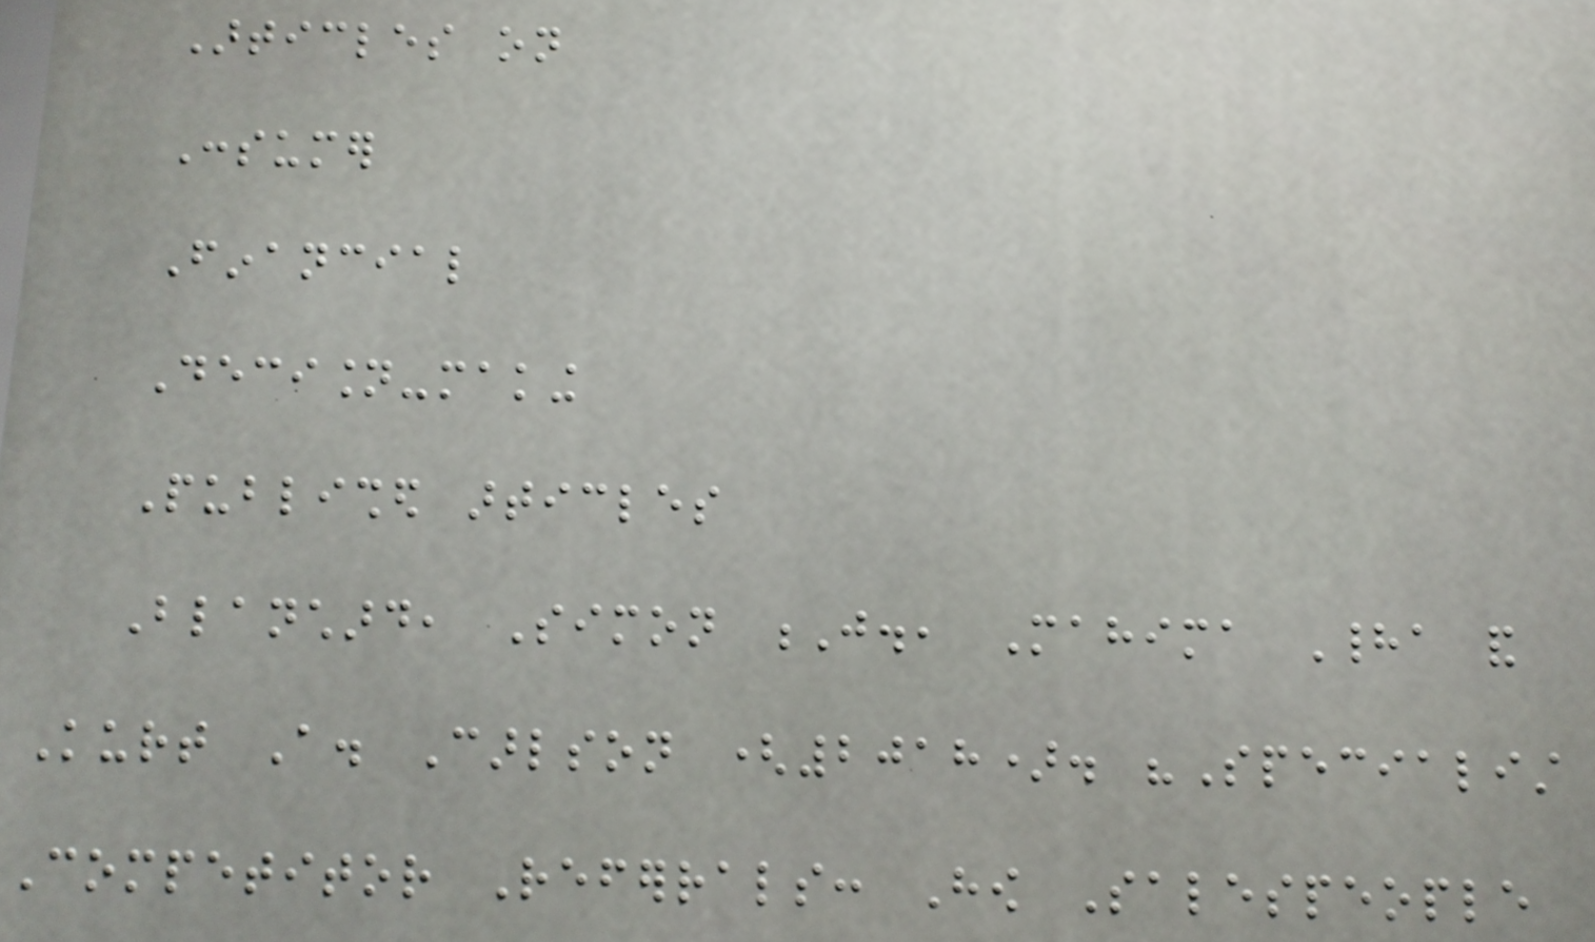Articles on
Consumer
Financial
Decision-making
Published articles
Blanchard, Simon J., Mahima Hada and
Kurt A. Carlson (2018). "Specialist
Competitor Referrals: How Salespeople
